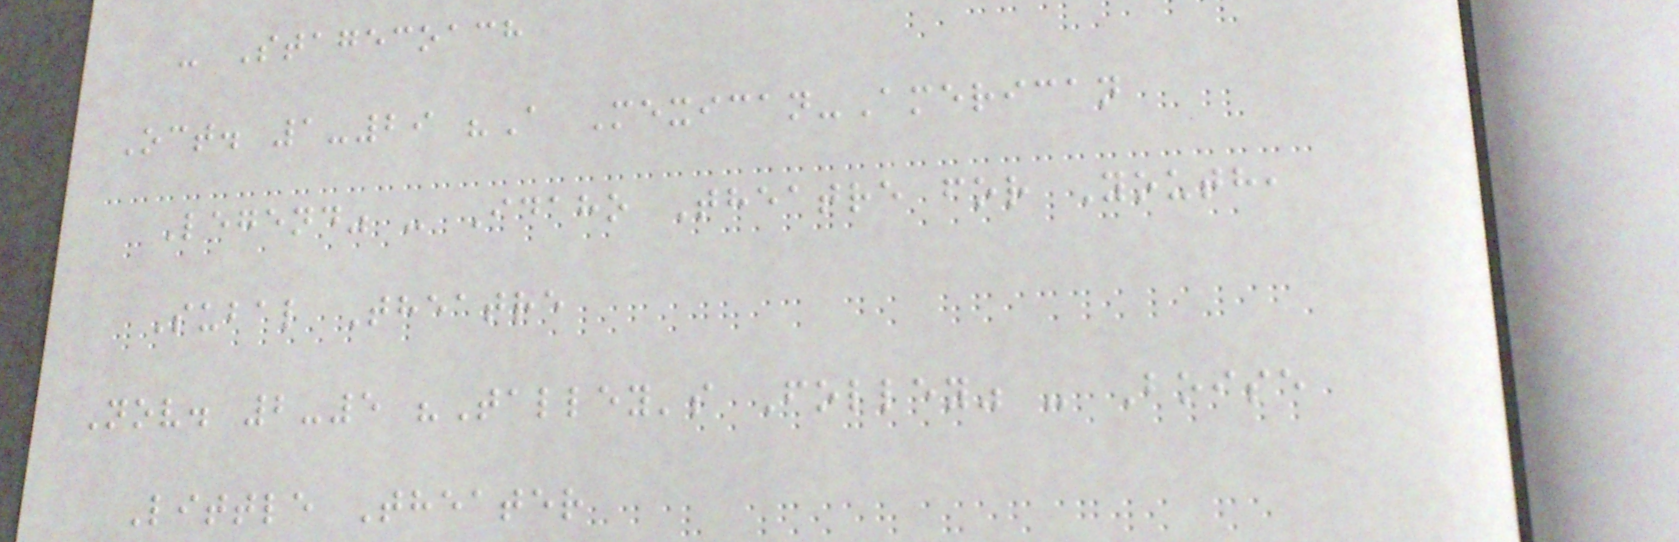- Stagecoach
Oct. 1-29 "A Mexican-American
Legend" - Idaho Theatre for Youth,
Subal Theatre
Nov. 2-5 "Talley's Folley" - Boise
Little Theater
